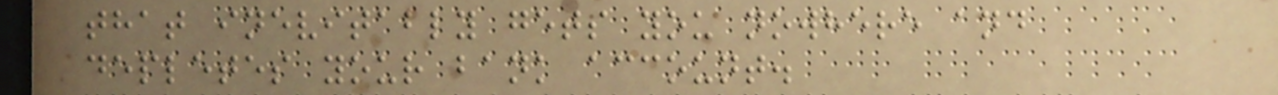that inevitably gets you nowhere and
depletes your bank account.
